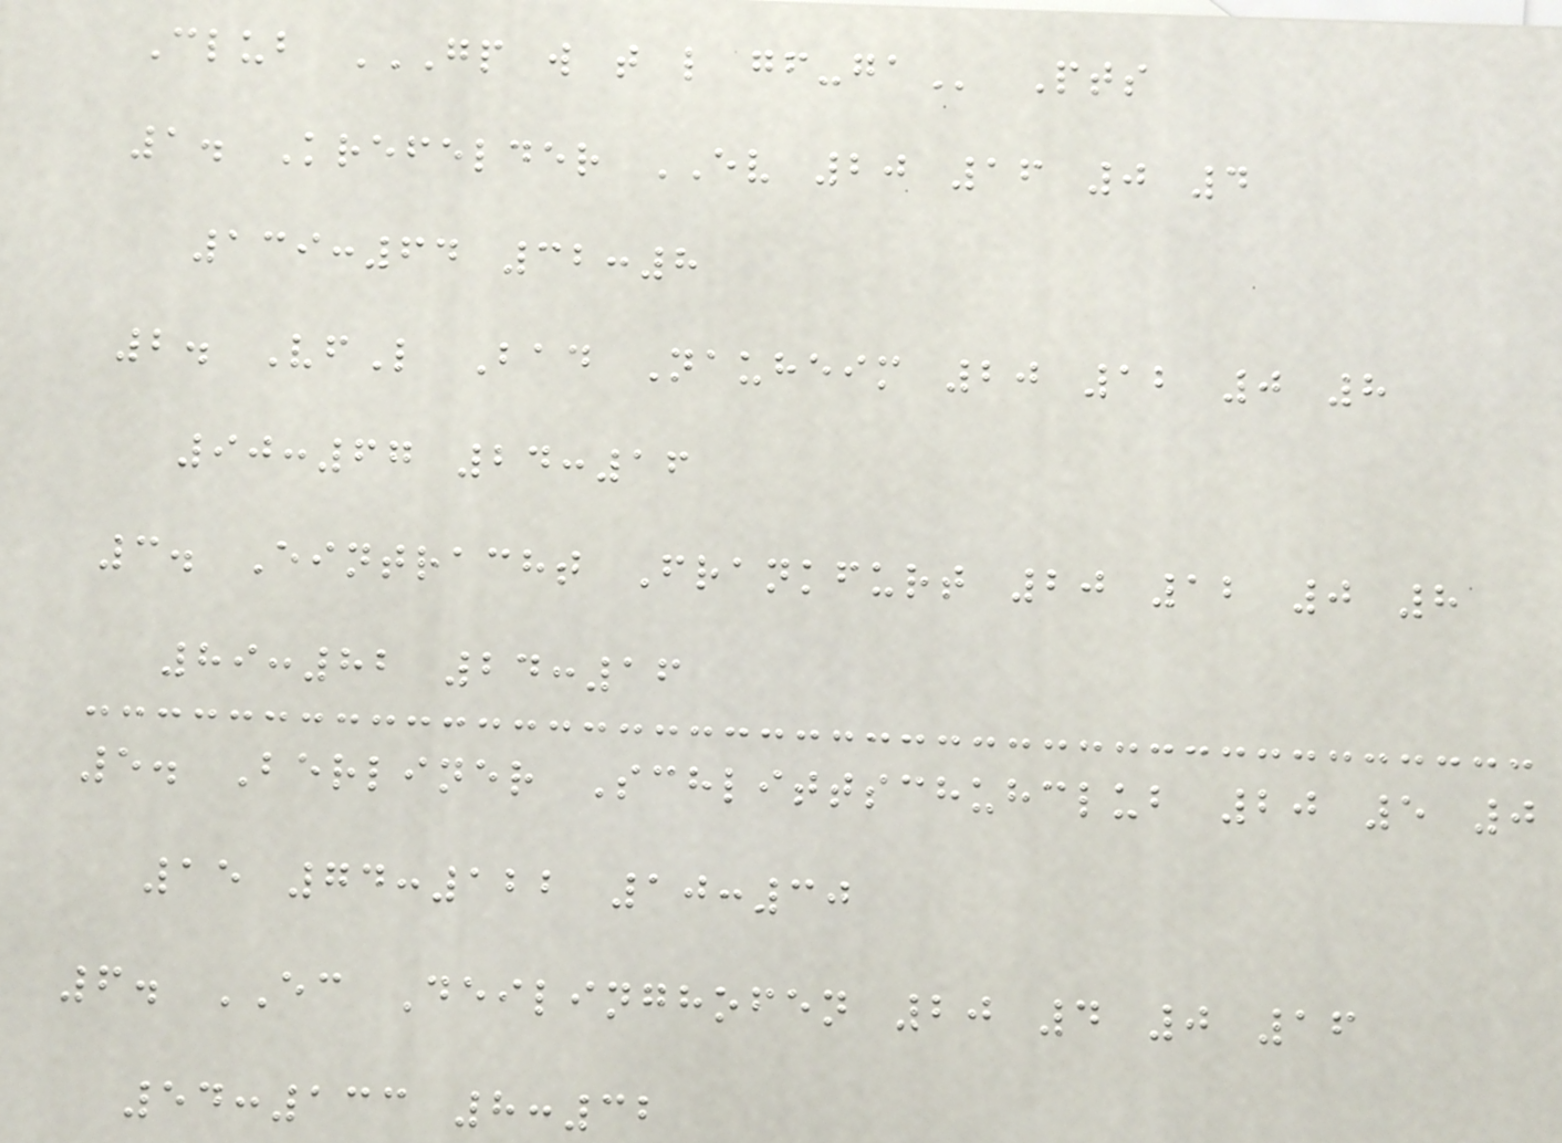Club GP W T L GF-GA Pts
1. Krefelder EV 20 16 0 4
139:64 32:8
2. VfL Bad Nauheim 20 12 0 8
90:67 24:16
3. Eintracht Frankfurt 20 12 0 8
89:82 24:16
5. Berliner Schlittschuhclub 20 5 0
15 74:122 10:30
6. EC Deilinghofen 20 4 0 16
54:133 8:32
